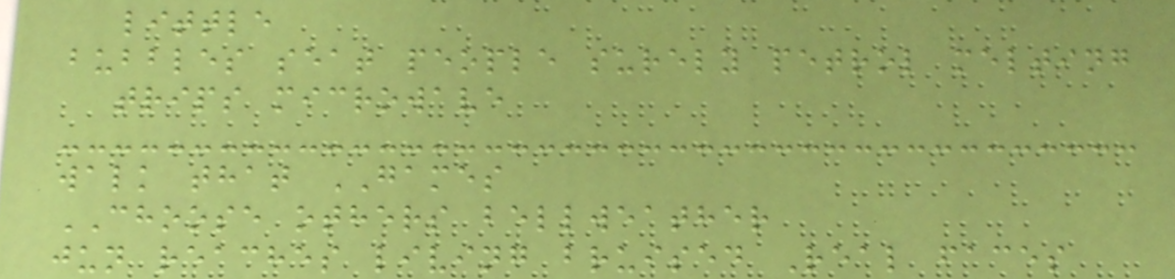little
bubbles seat people surely petrol melting
trips microwave
walk that GAMES
CHOOSE others bellweather
jun reaches living bruised Real faces
